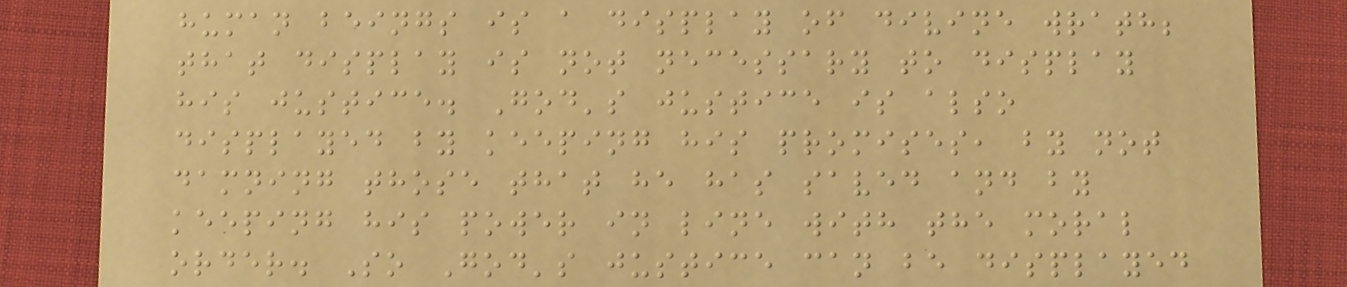human beings is a display of divine wrath;
that display is not necessary to display
his justice. God's justice is also
displayed by keeping his promises, by not
damning those that he has saved and by
keeping his power in line with the moral
order. So God's justice can be displayed
